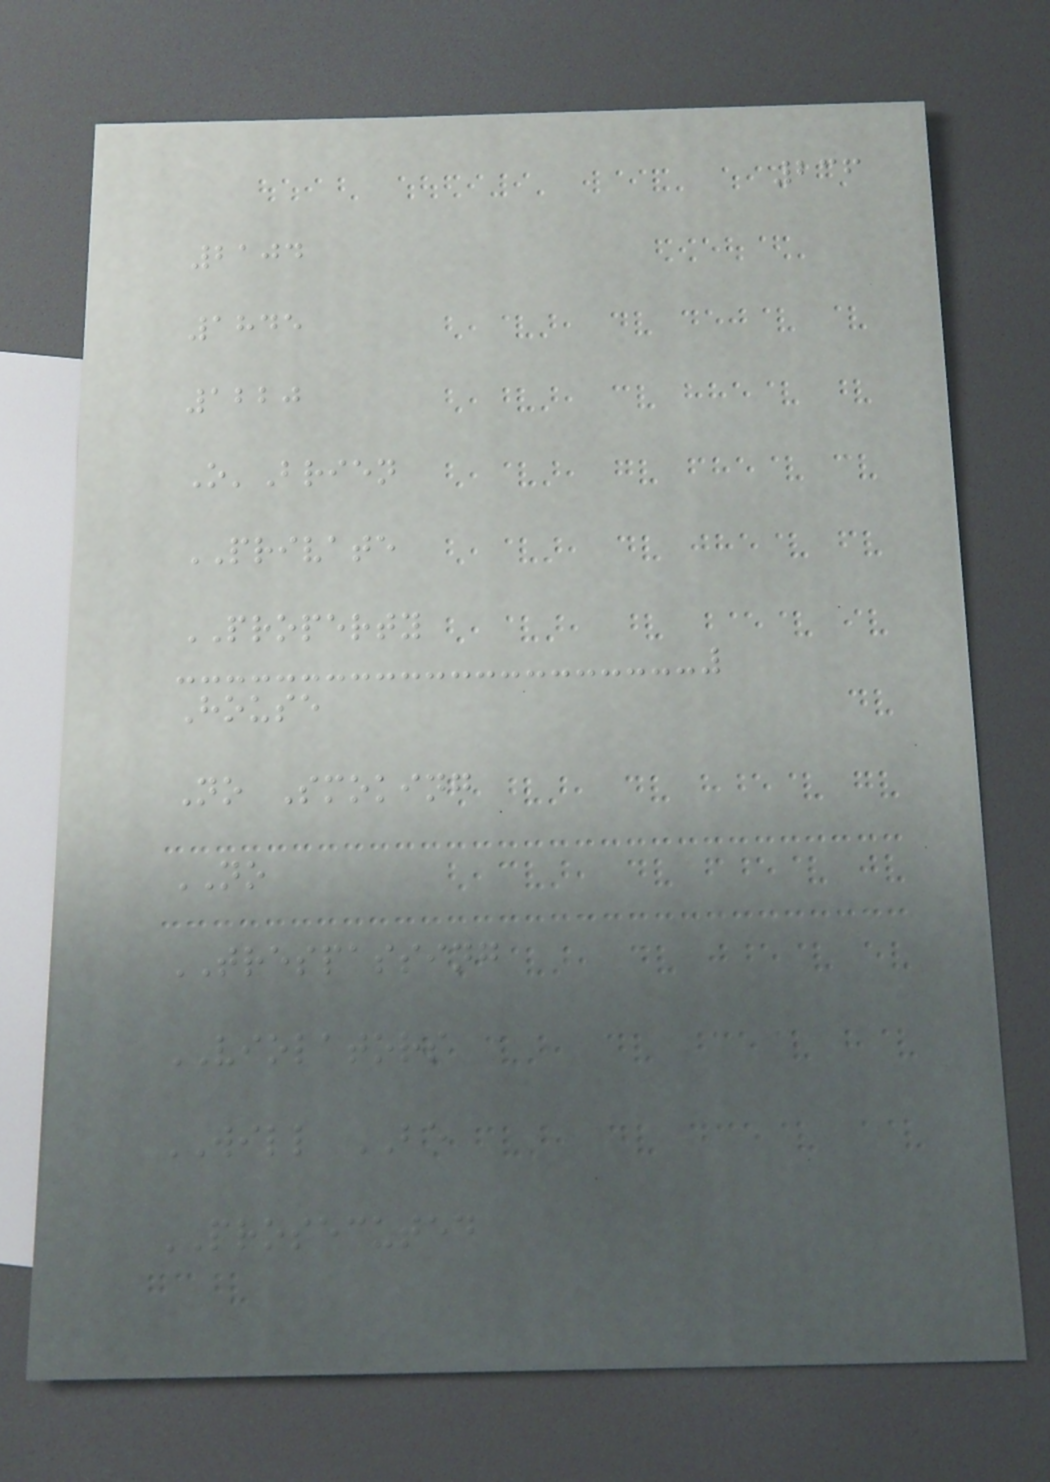236
2104
1845
1220
O'Brien
PRIVATE
PROPERTY
House
No Smoking
NO
TRESPASSING
VIOLATORS
WILL BE
PROSECUTED
